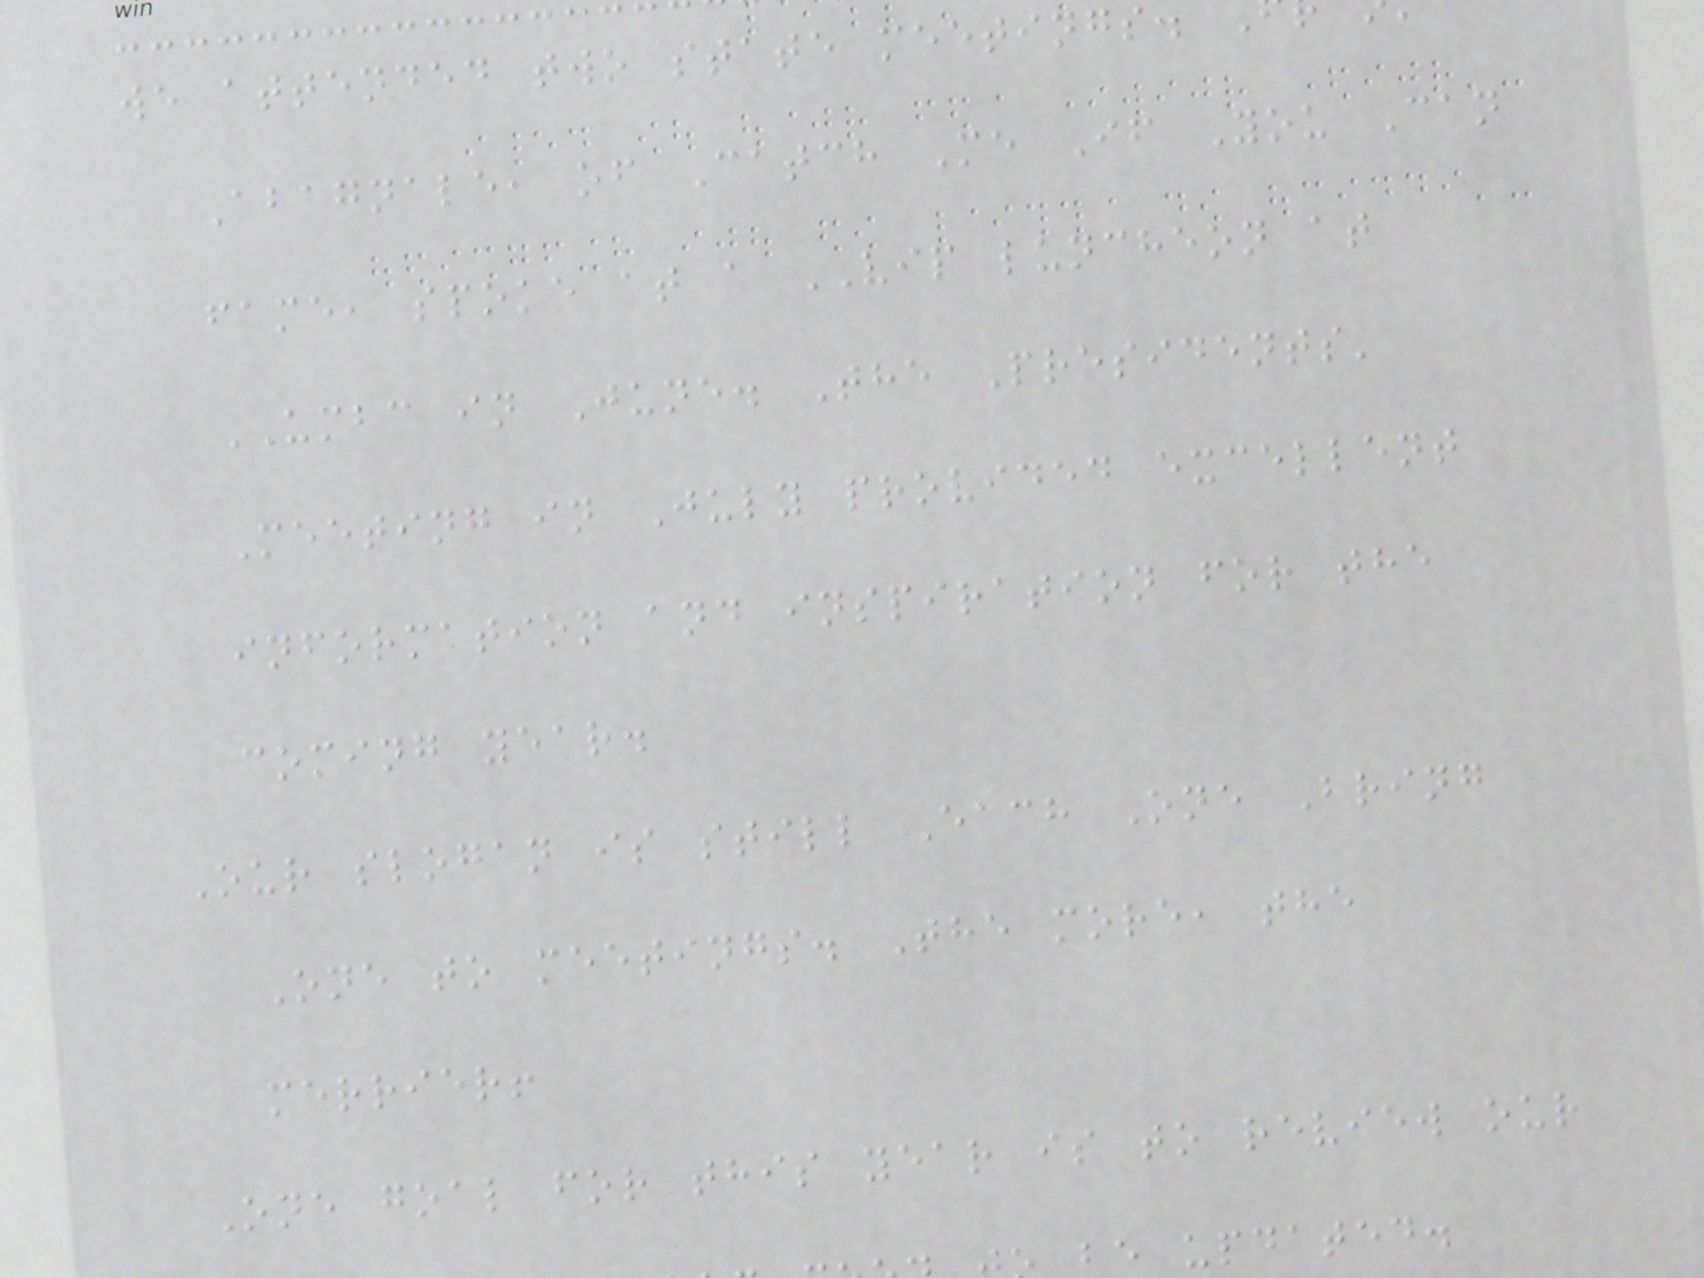we attended two state meetings.
Abagnale, of Catch Me If You Can
fame, spoke at a VIP luncheon at
UMBC in June. The Presidents'
Meeting in July provided excellent
information and inspiration for the
coming year.
Our slogan is still Each One Bring
One to meetings. The more, the
merrier!
One goal for this year is to review our
be updated.
